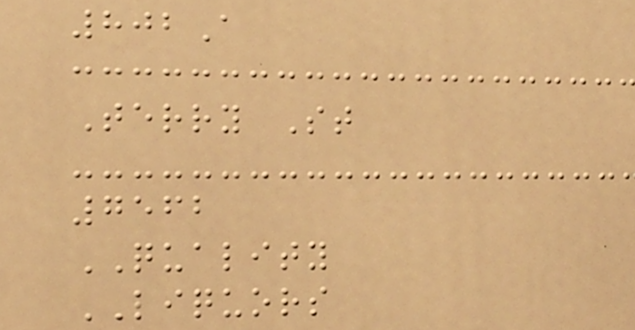802A
Terry St
7562
QUALITY
LIQUORS
